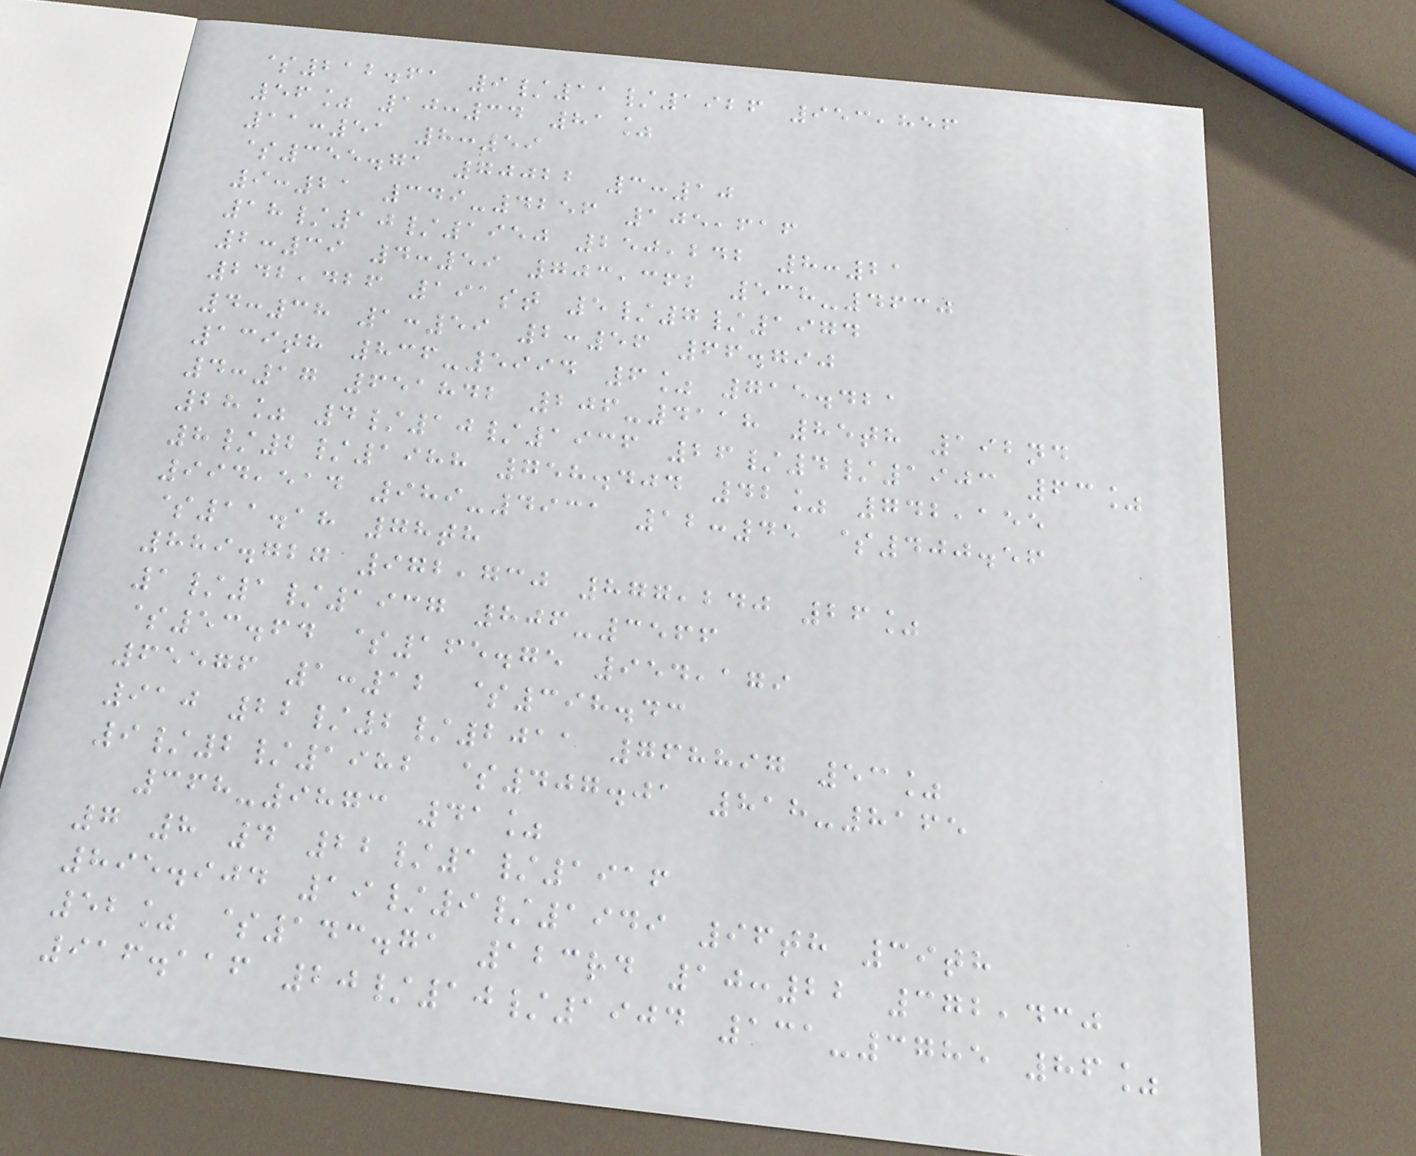$212.61 9/11/1926 953,856
56% 10:34 81%
11:51 8:59
$355.71 70022 3:10
9:21 349-4256 105,616
18/10/1950 250,242 8:21
2:39 4:59 703,362 538-4630
242,426 191st 5/7/1974
4:38 1:59 2:56 66.790
139th 836-5994 6% 715.421
4:17 651842 206-4118 85th 192nd
28% 4/10/1936 26/4/1903 63%
8/2/1988 758.404 42% 742,155
994,514 989-4931 12:45 $400.56
$11.18 78th
889.727 972,730 877,240 26%
1/1/1937 806-3566
$53.64 $165.75 954,179
65576 1:12 $398.43
910 22/2/2011 768897 53%
9/2/1982 $407.01 818-8165
368-9873 41%
7 8 4 22/1/1916
895.904 19/9/1949 96th 39th
52% $143.71 123rd 10:22 372,430
916.116 20/10/1904 131-3785 86%
